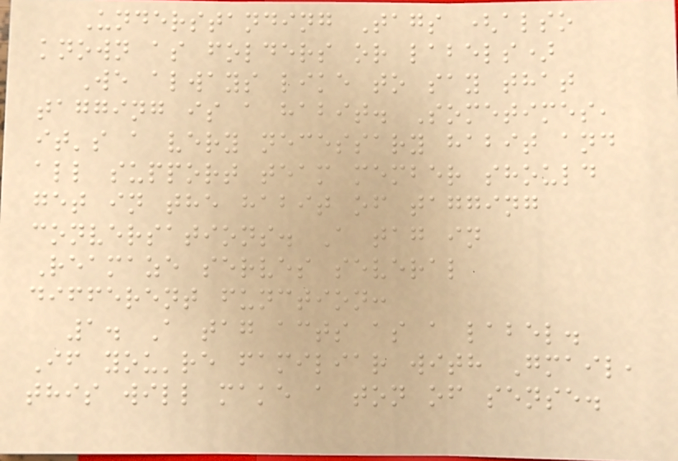Understanding Tags (also
known as folders or labels)
We always like to say that
tagging is a habit. Sometimes,
it's a very necessary habit and
all support team member should
get in the habit of tagging
conversations. A tag in
Reamaze serves several
different function:
1. A tag acts as a label.
If you're familiar with Gmail,
this will make a ton of sense.
